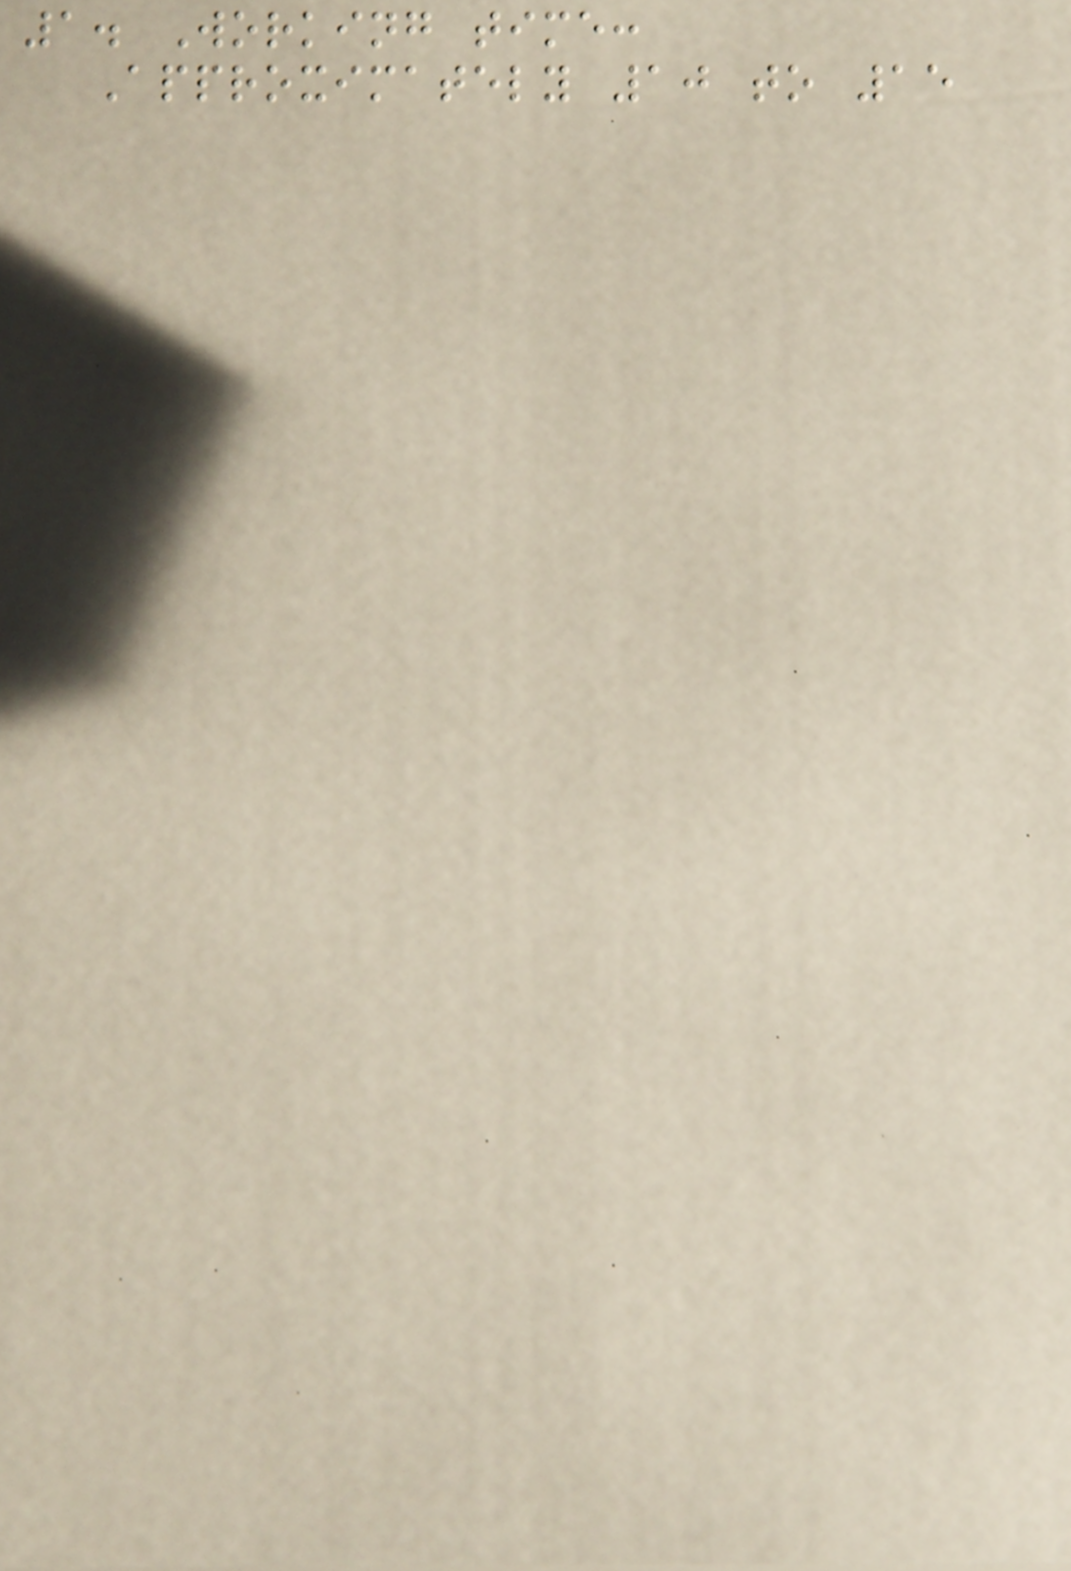1. Working time:
Approximately 10 to 15
